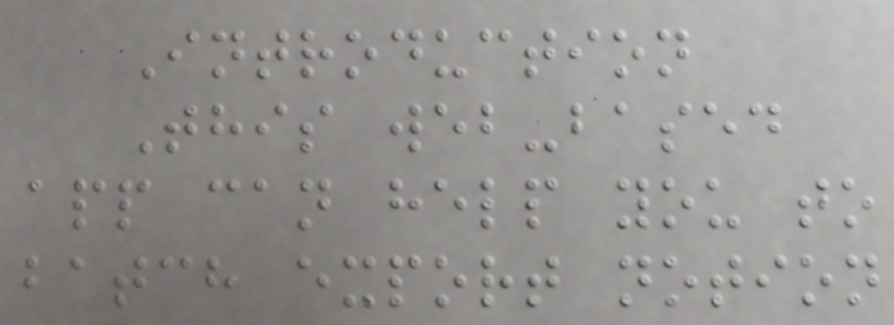Introduction
This web-based
app can help you to
batch export notion
